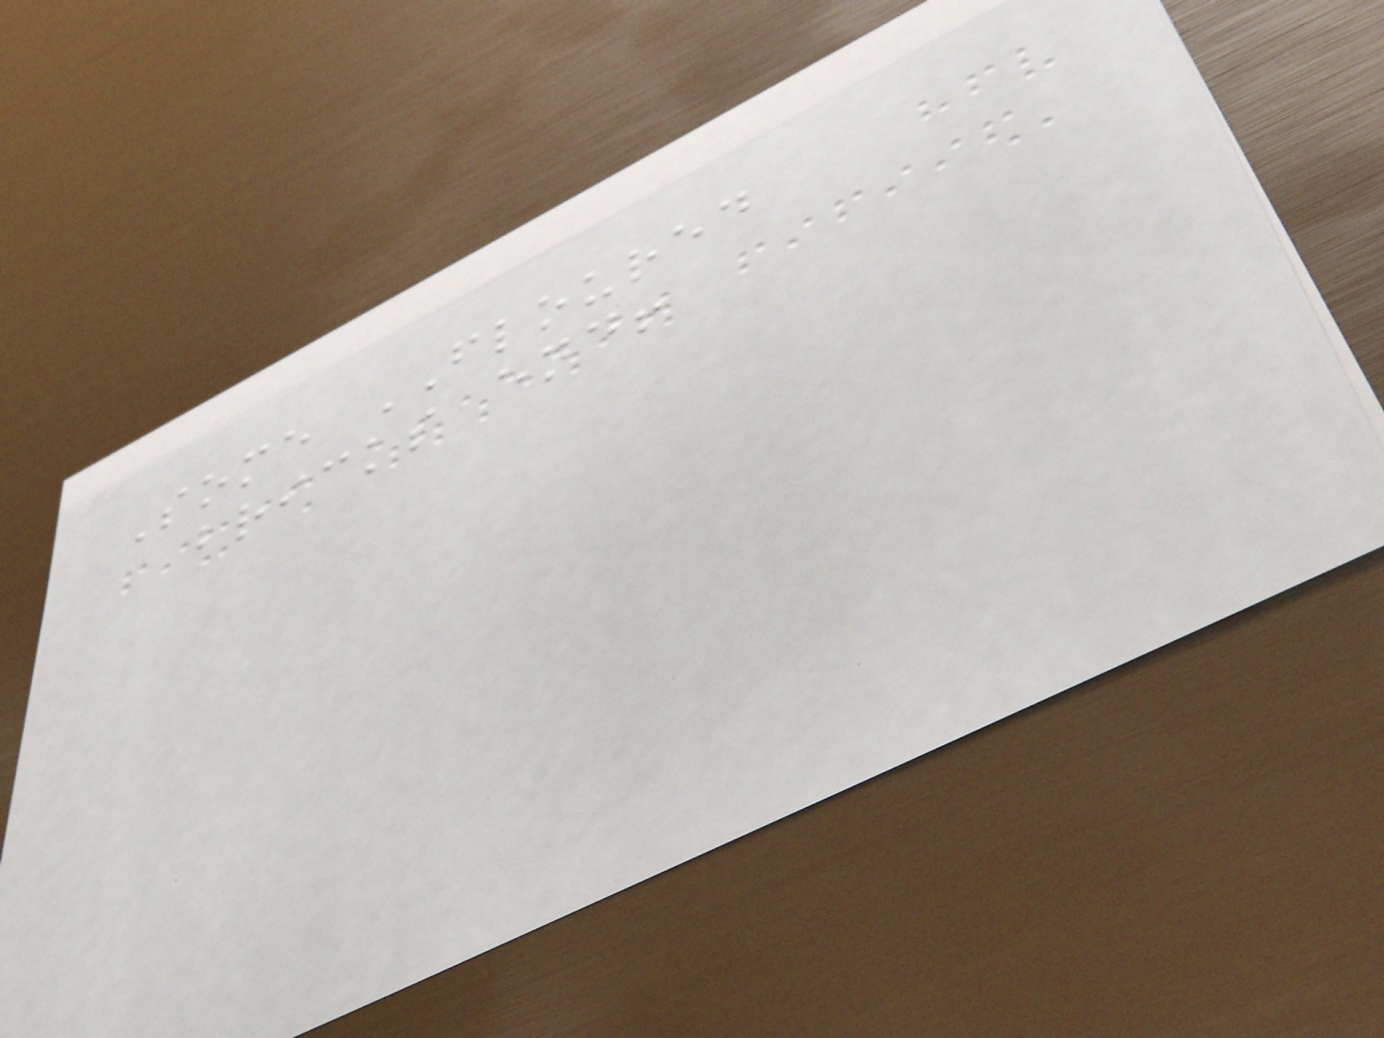Some FLOURED
bricks end!
